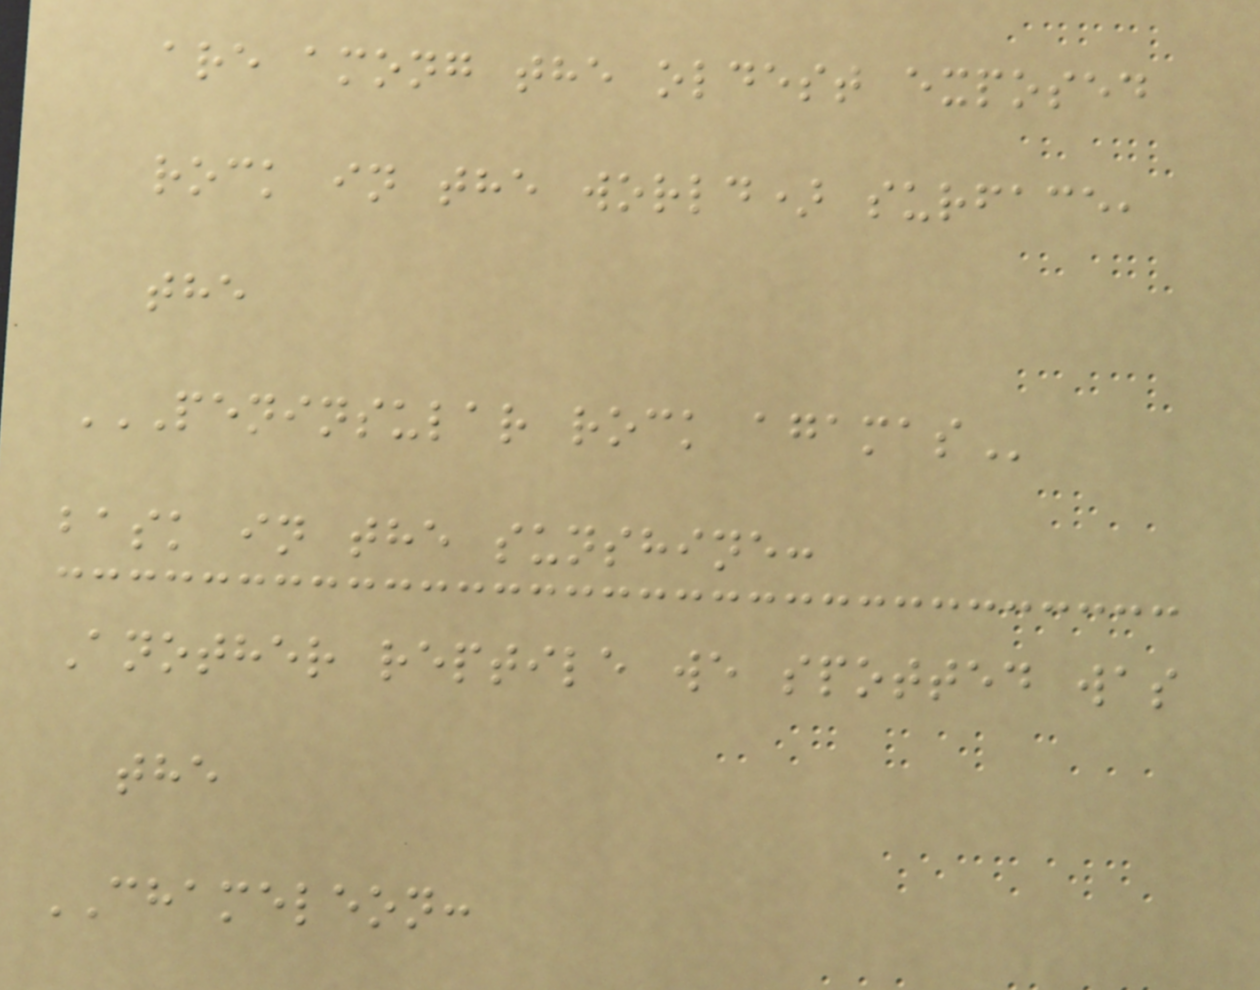are among the oldest exposed
rock in the world) surface,
the
PENINSULAR ROCK AGAMAS
bask in the sunshine:
Another reptile we spotted was
the
CHAMELEON:
